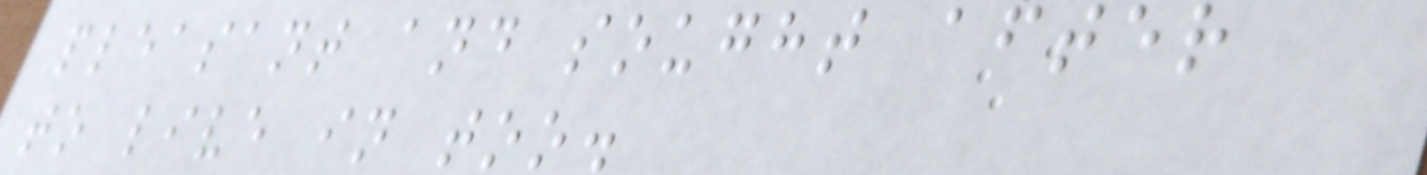pleasant and sought after
to live in too.
